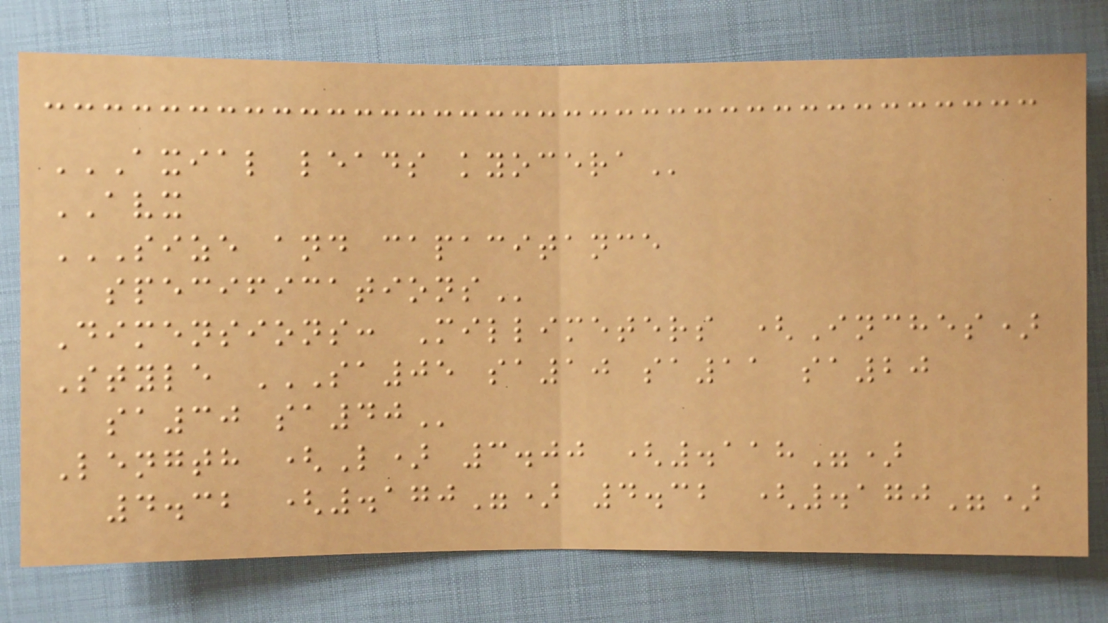AXIAL LEADS KYOCERA
AVX
SIZE AND CAPACITANCE
SPECIFICATIONS
Dimensions: Millimeters (Inches)
Style SA05 SA10 SA11 SA20
SA30 SA40
Length (L) 3.00 (.118")
4.32 (.170") 4.32 (.170")
